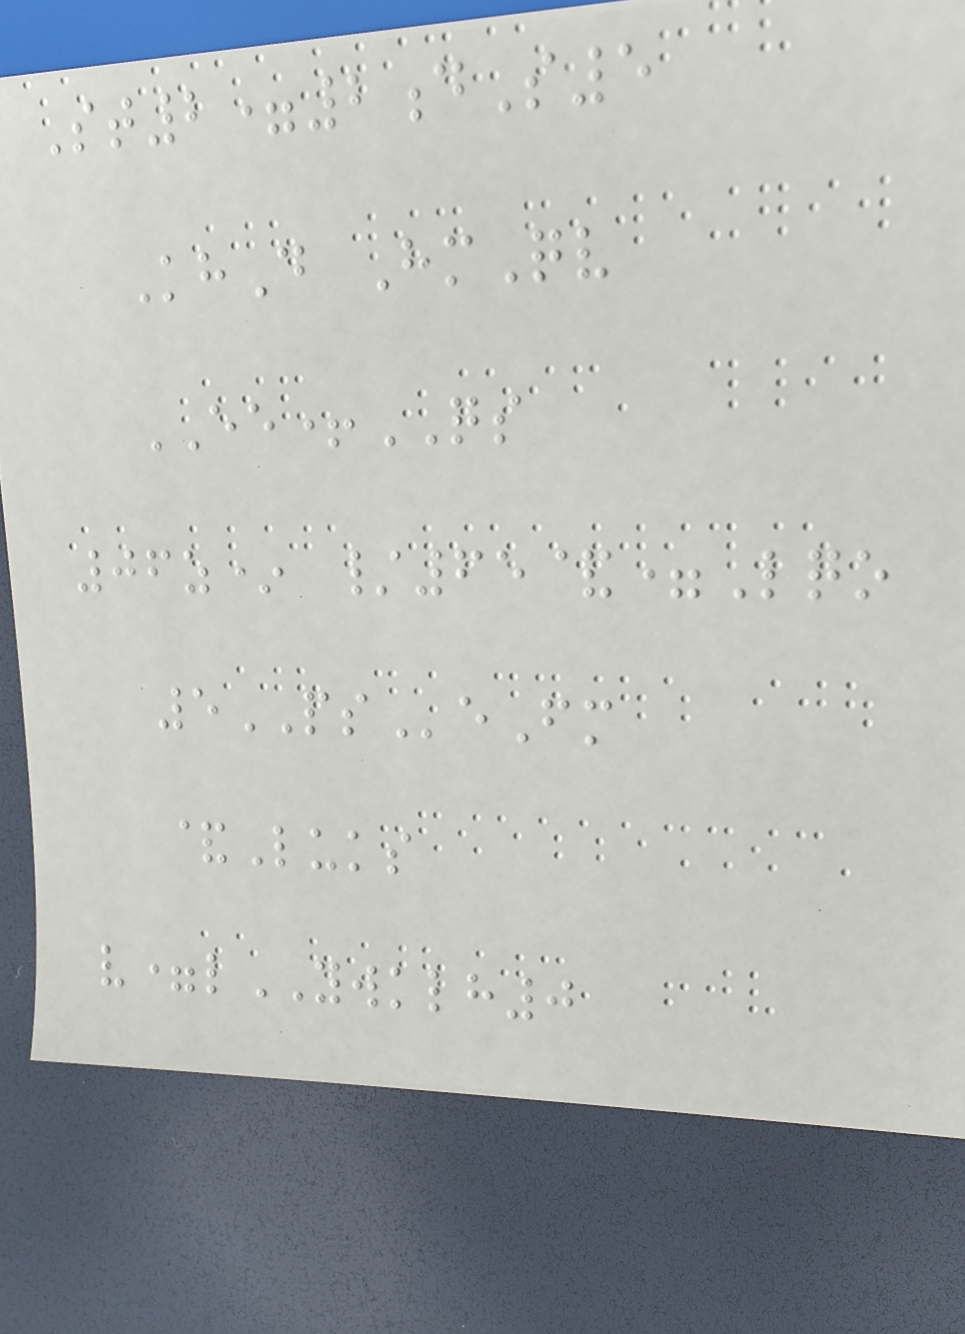St2=2dS5
KhD HmQv
EE+QS
06z* /65&=Lqo
5PSeFm
&Luks
v=lYWKLH0
